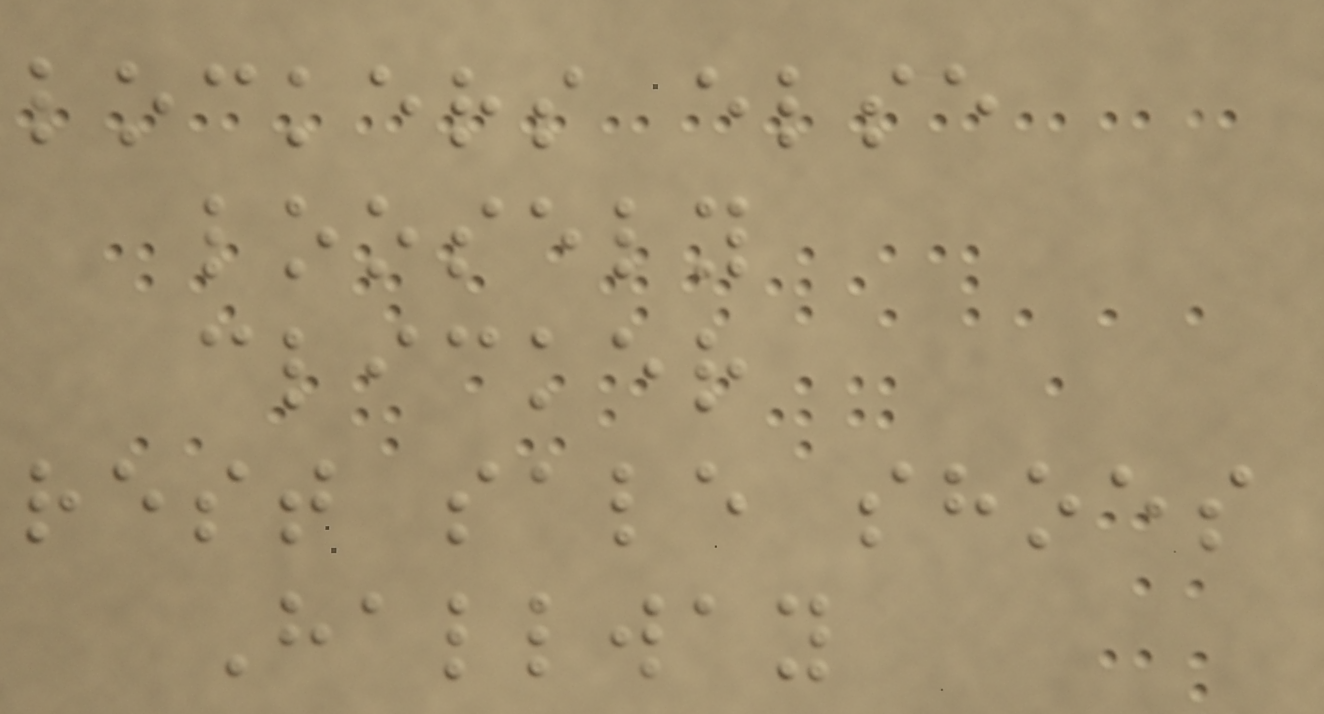lockers else
loosely
clicker
rest sale shoes
Hallway
